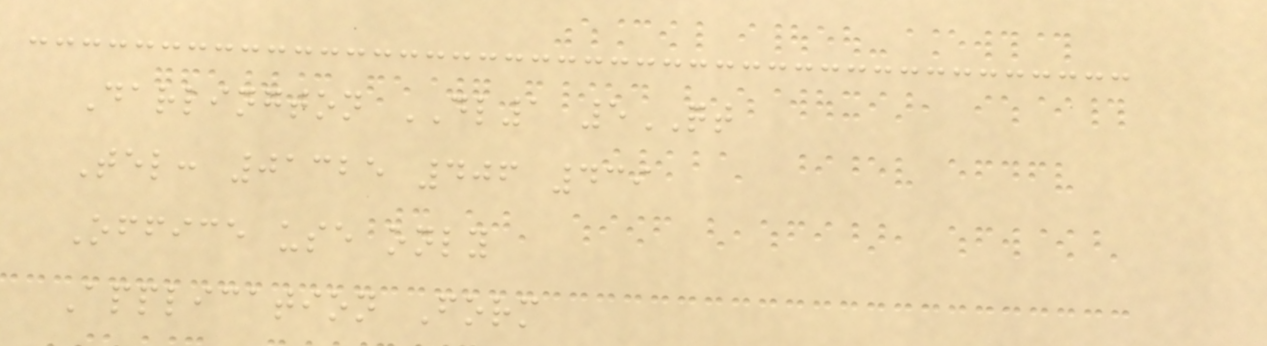Darlington DL1 5QT
Tel: 01325 406 439
Office use only
Application Form
